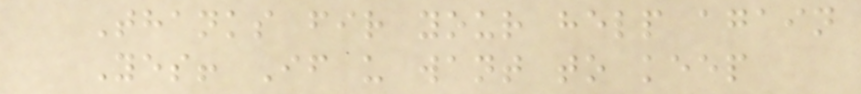Thanks fir your help again
Yes! If u want to keep
